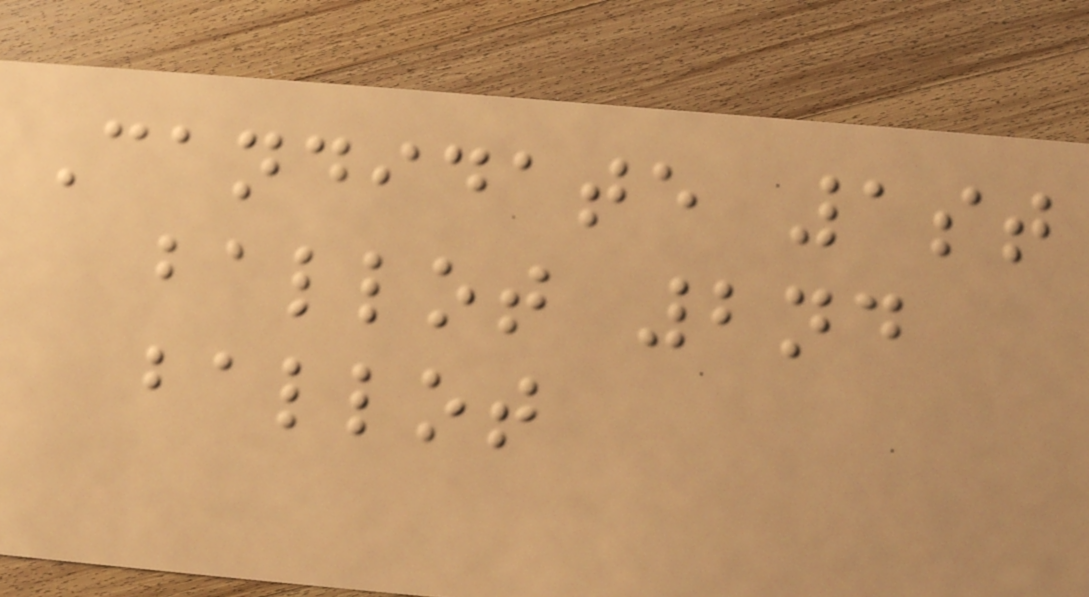Candidate 1st
ballot 2nd
ballot
